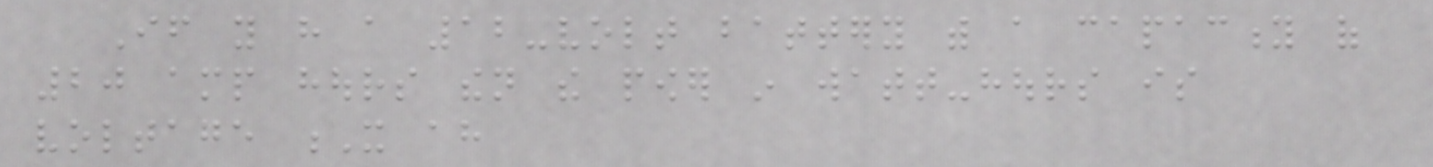If you have a 12-volt battery with a capacity of
20 amp hours then the power in watt-hours is
voltage X ah
